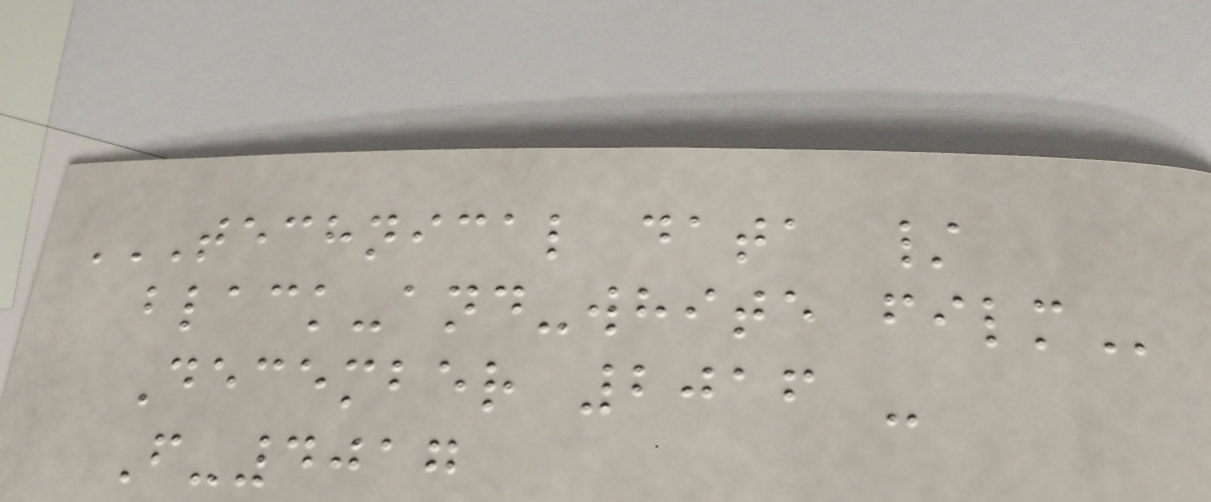TECHNICAL DATA /
BLACK-AND-WHITE FILM
December 2016 -
F-4017
